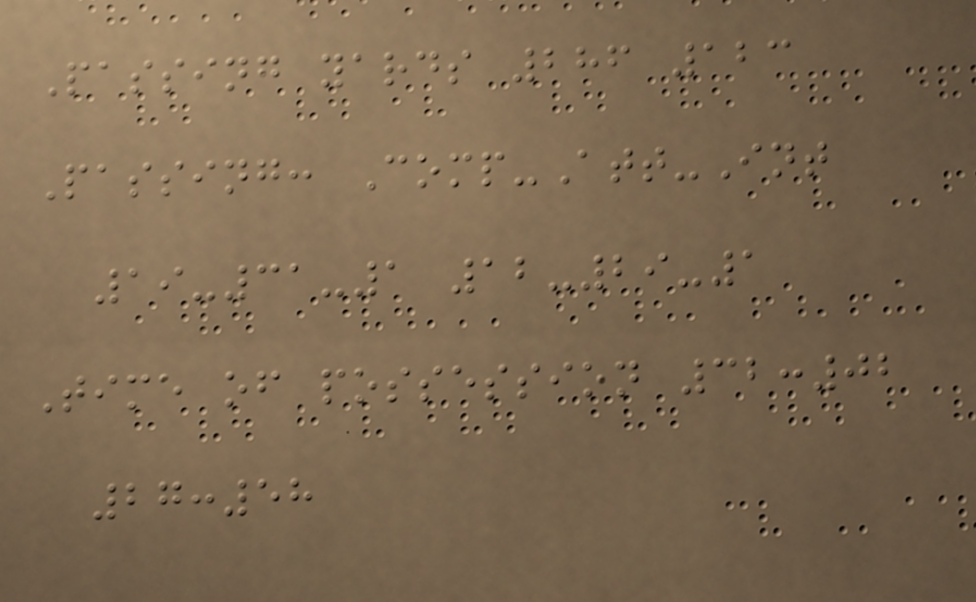Passing yards 286 123
Passing: Comp-Att-Int
19-31-1 12-29-1
Time of possession 32:02
27:58
